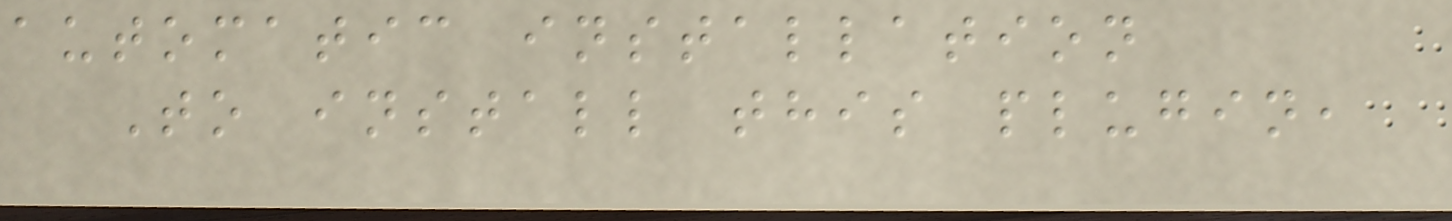automatic installation
To install this plugin,
